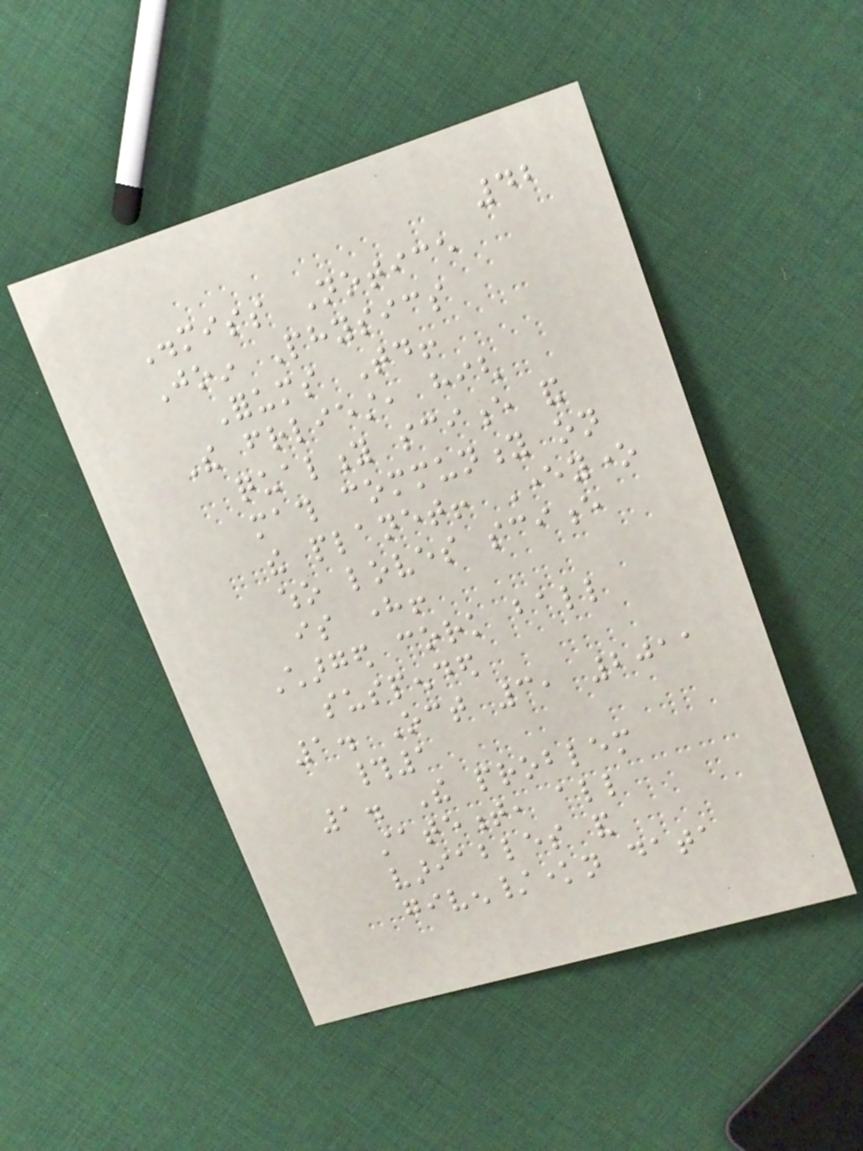42
Dismiss Notice
Join Physics
Forums Today!
The friendliest, high
quality science and
math community on
the planet! Everyone
who loves science
is here!
Charged cork ball
suspended
1. Oct 3, 2011
#1
1. The problem
statement, all
variables and
given/known data
